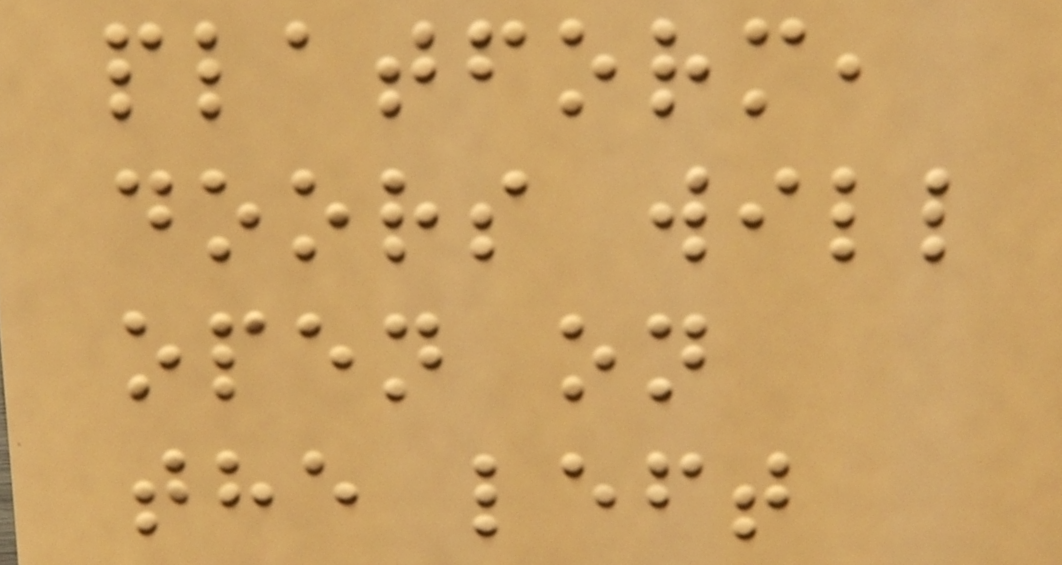platform,
doors will
open on
the left
